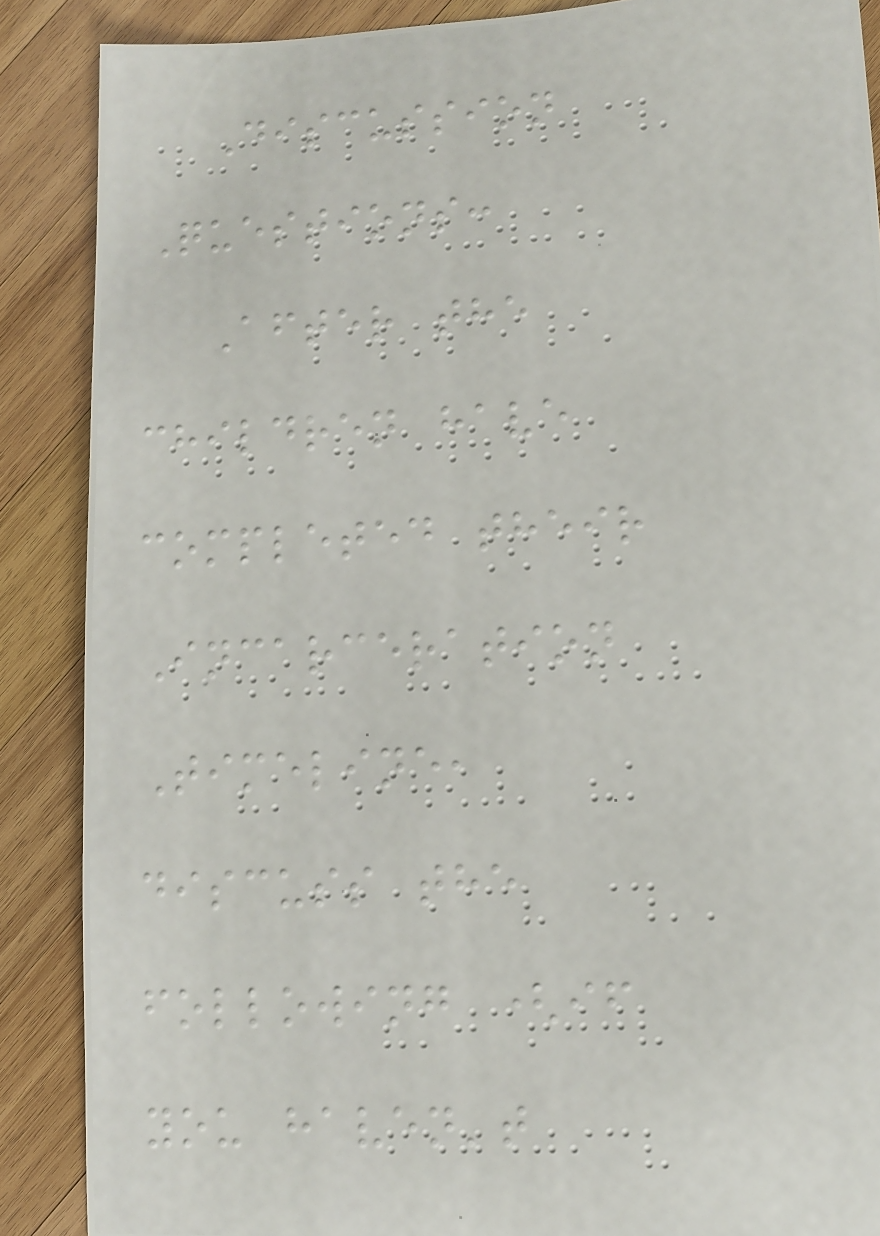Discussion
Questions:
After the
children have
completed their
Incarceration
Timeline,
discuss the
following (if
you haven't
